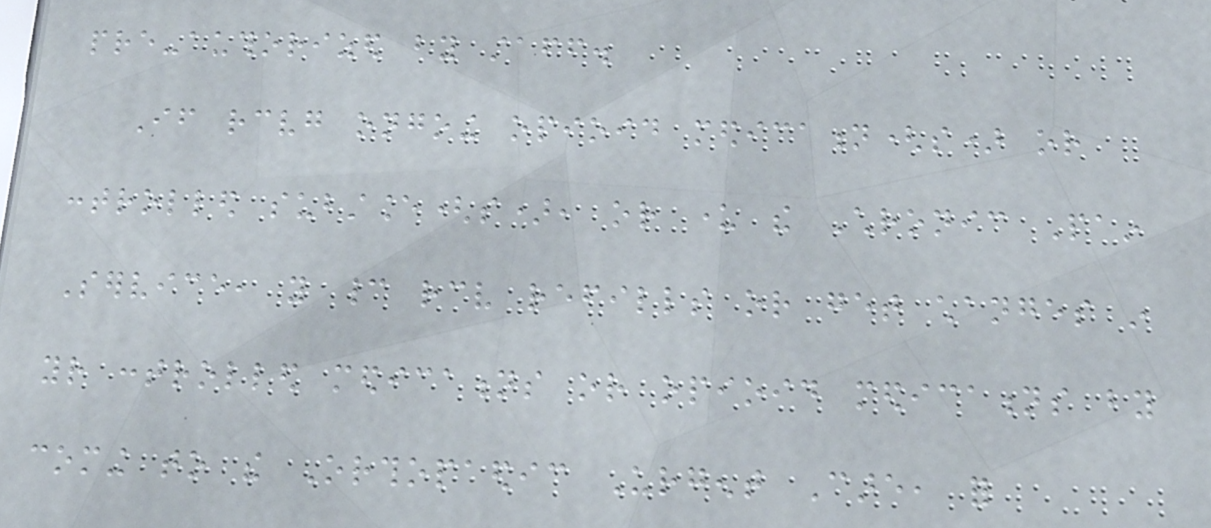pre-authorized by staff.
If receiving ongoing opioid medication(s) or
controlled substance(s), or under the Chronic Pain
Service, you cannot receive refills or get changes in
your controlled medications or opioid medications by
coming to the Orthopaedic Urgent Care, for
